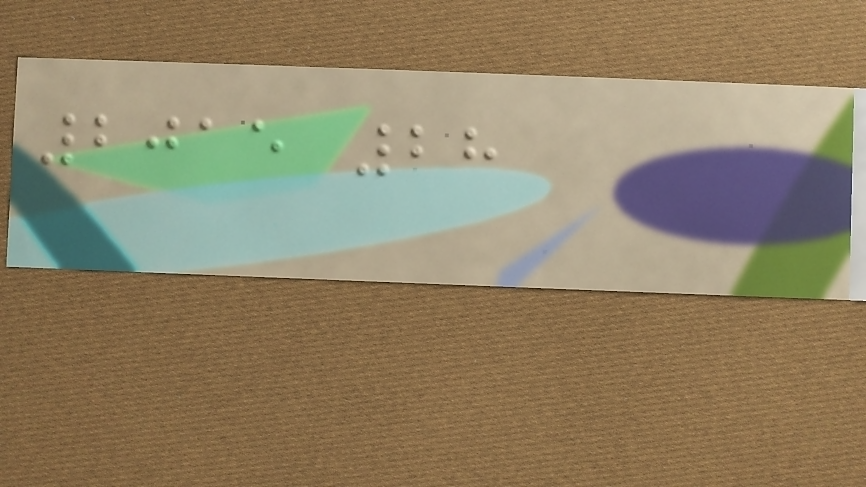2015 28
